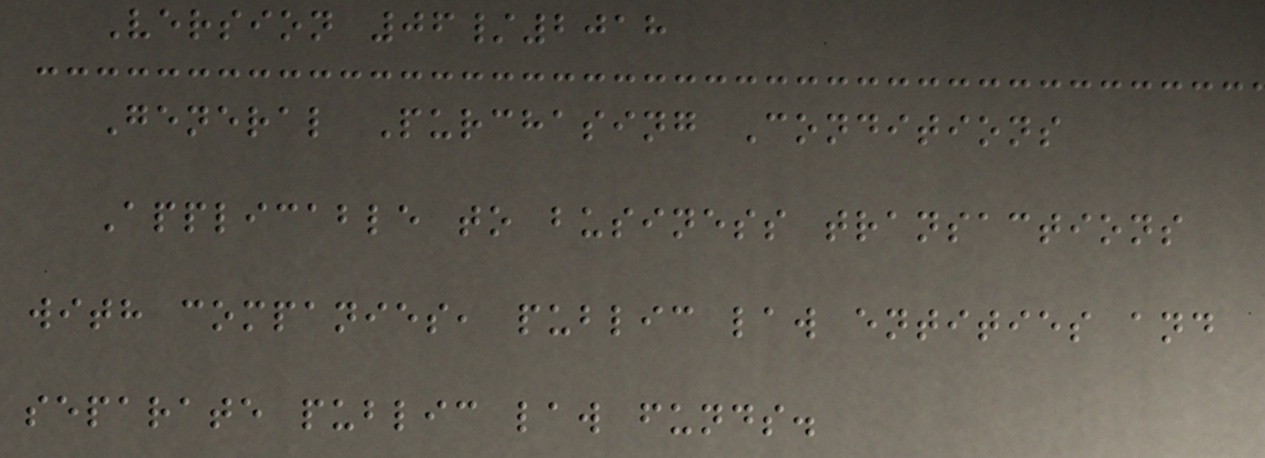Version 06/2018
General Purchasing Conditions
Applicable to business transactions
with companies, public law entities and
separate public law funds.
